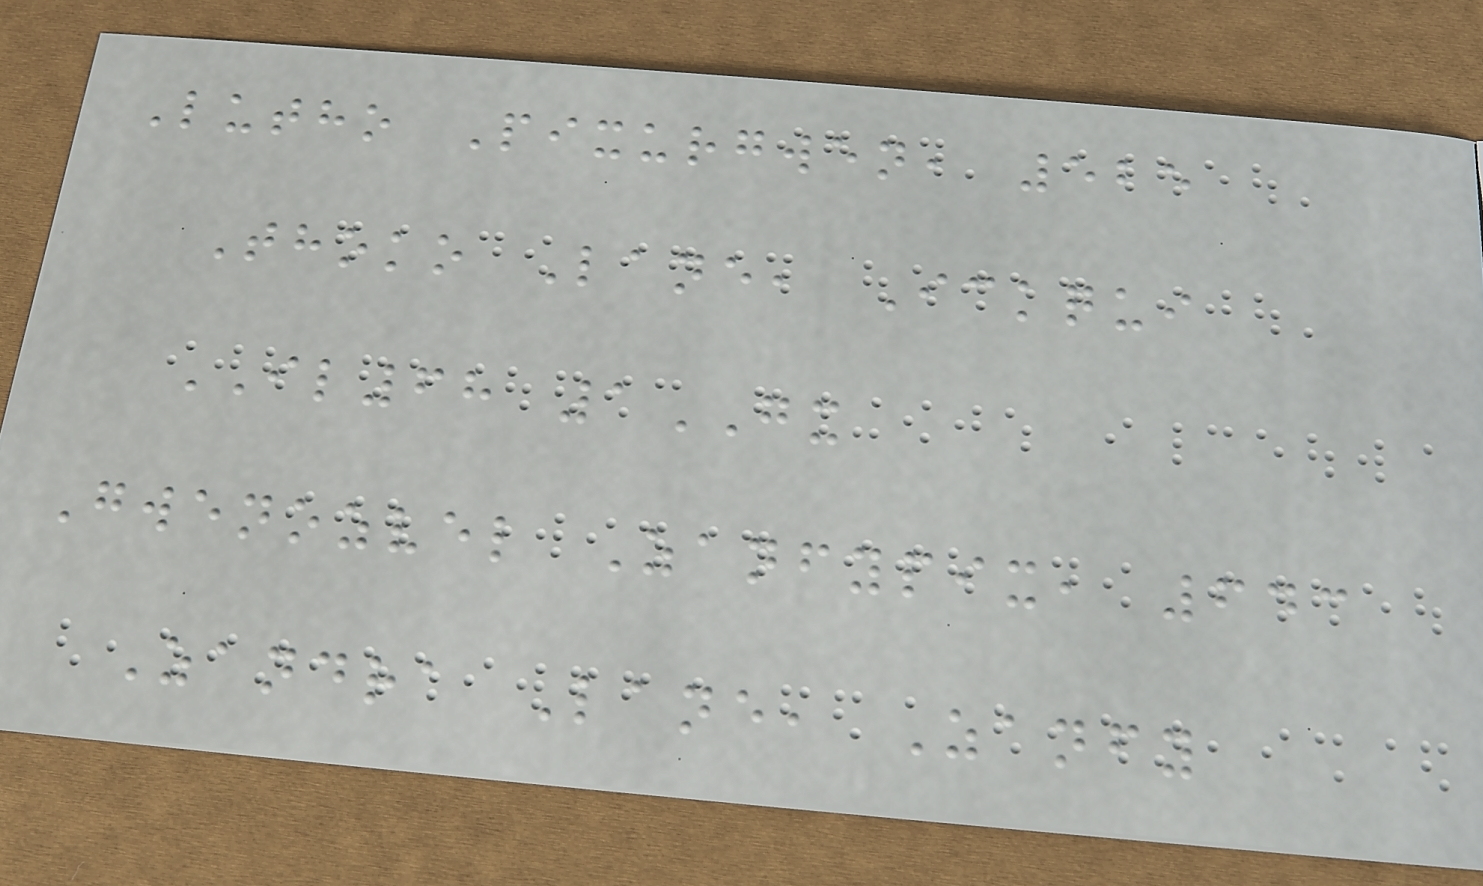Lutho Pixurgwen, 525
Thoko Lane, Ickqui
IL68 1GX
Gwenozvel Zanfypix, 643
Zandra Lane, Zanfy
